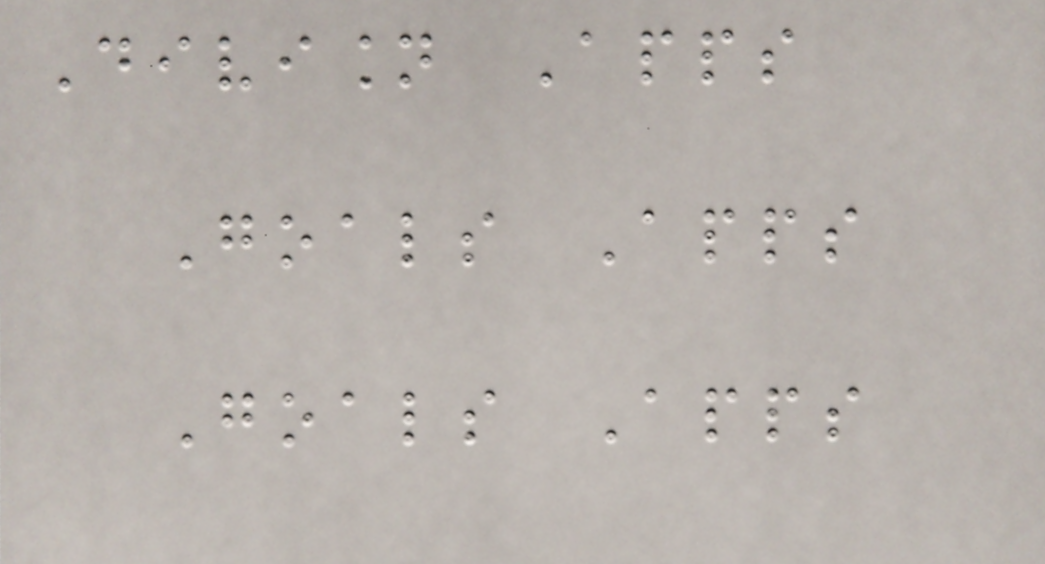Division Apps
Goals Apps
Goals Apps
